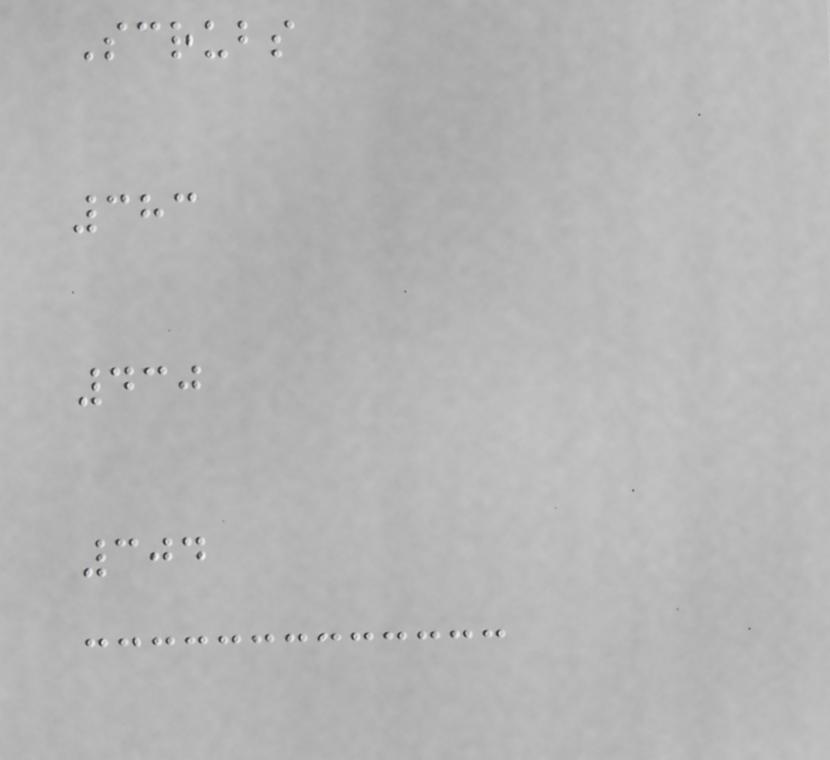Scrubs
383
430
304
